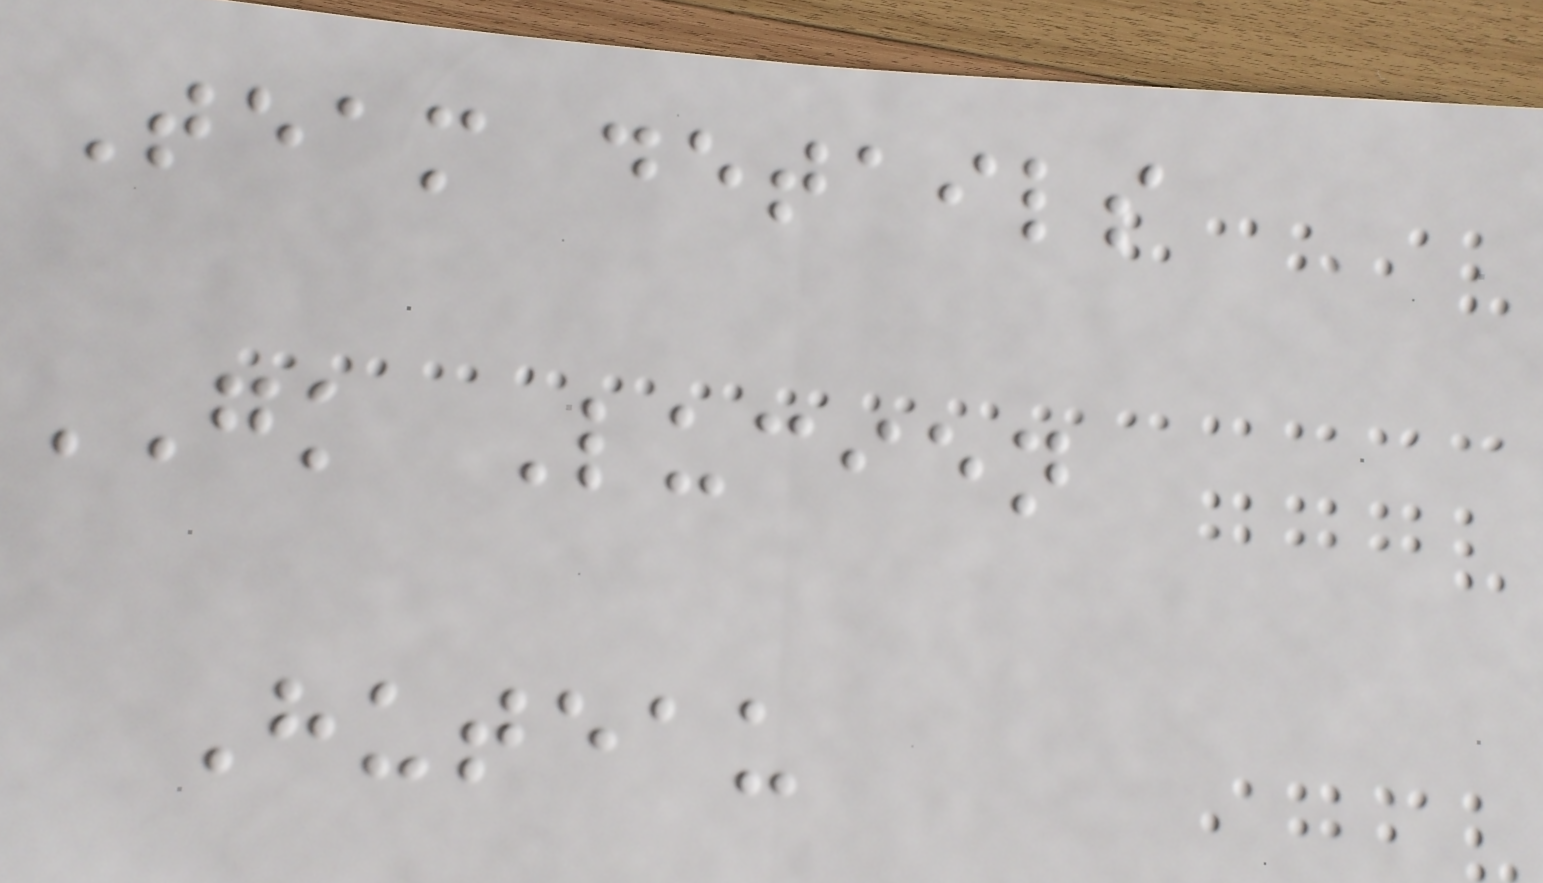Team details
GK Lucien
Huteau
